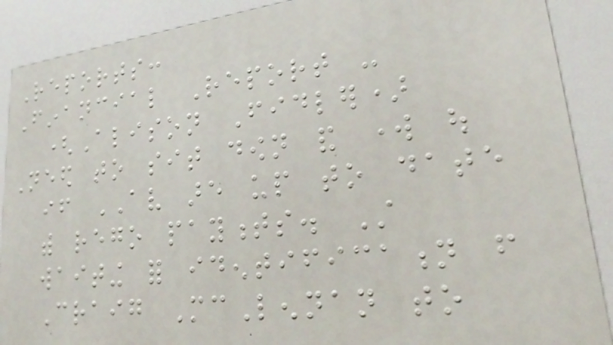Reports:
Financial Report -
(Alison Fidler)
Need to sit down and work out
if AV are up to date
with rego payments. Still
waiting for identification from
Craig McLennan to
